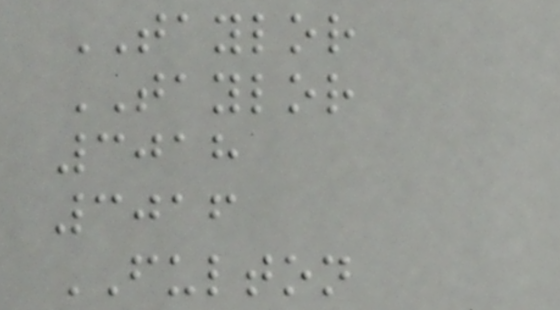TAYLOR
TAYLOR
3018
3016
FULTON
